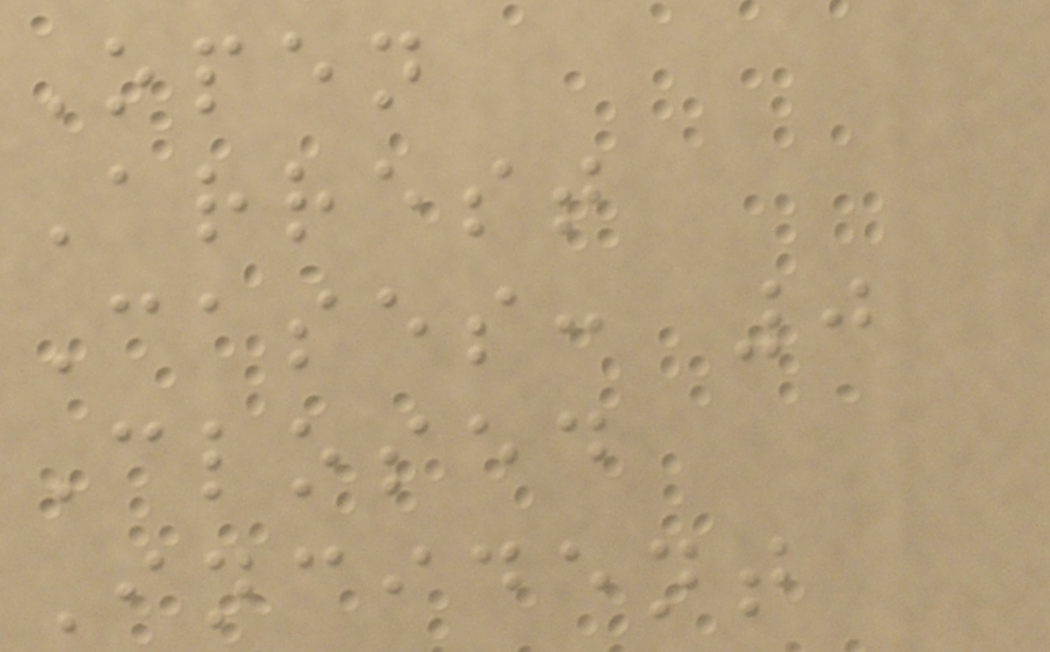Open
Arrest
Cases: 0
Closed
Incident
